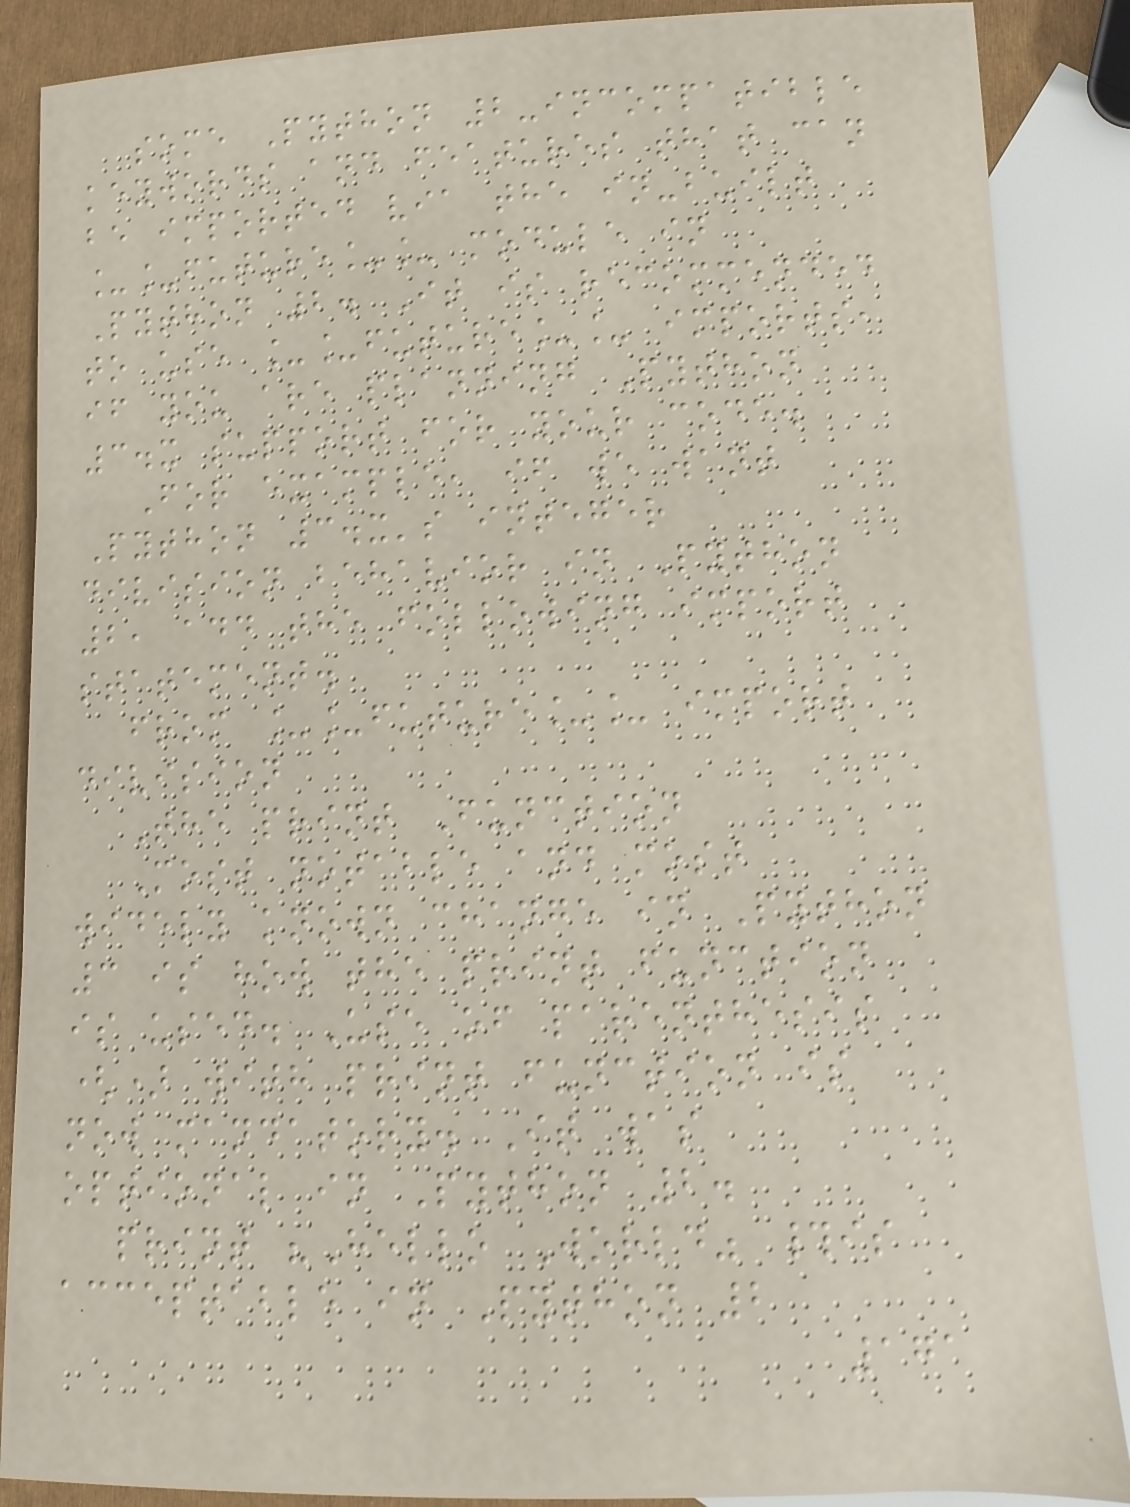some Python 2-incompatible
keywords and features that can
be imported via the in-built
__future__ module in
Python 2. It is recommended
to use __future__ imports,
if you are planning Python
3.x support for your code.
For example, if we want
Python 3.x's integer
division behavior in Python
2, add the following import
statement.
from __future__ import
division
The print Function
Most notable and most
widely known change in Python
3 is how the print function
is used. Use of parenthesis
() with print function is
now mandatory. It was
optional in Python 2.
print "Hello World" #is
acceptable in Python 2
171
